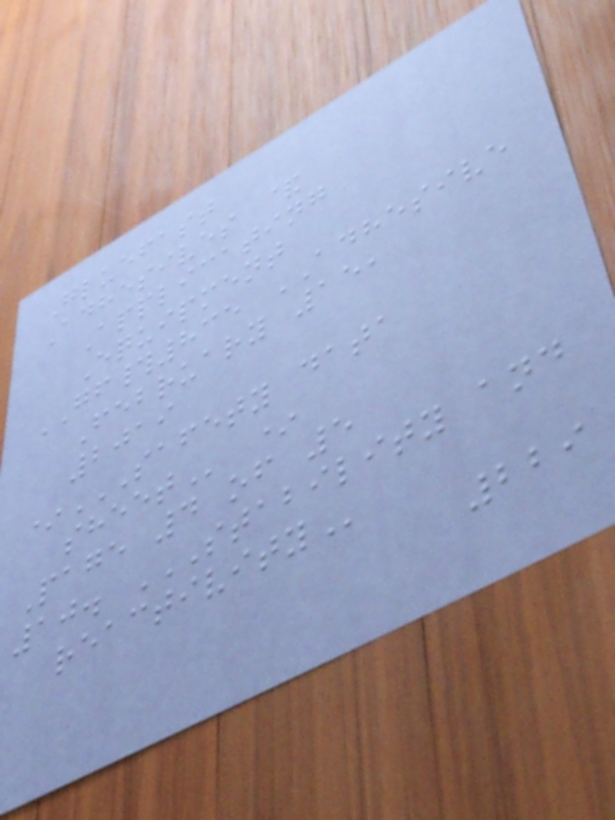Gluefast
Adhesives &
Applicating
Equipment
GF#835 ADHESIVE
February 15,
2019
*SAFETY DATA
SHEET *
Page 4 of 5
10. STABILITY AND
REACTIVITY
229
